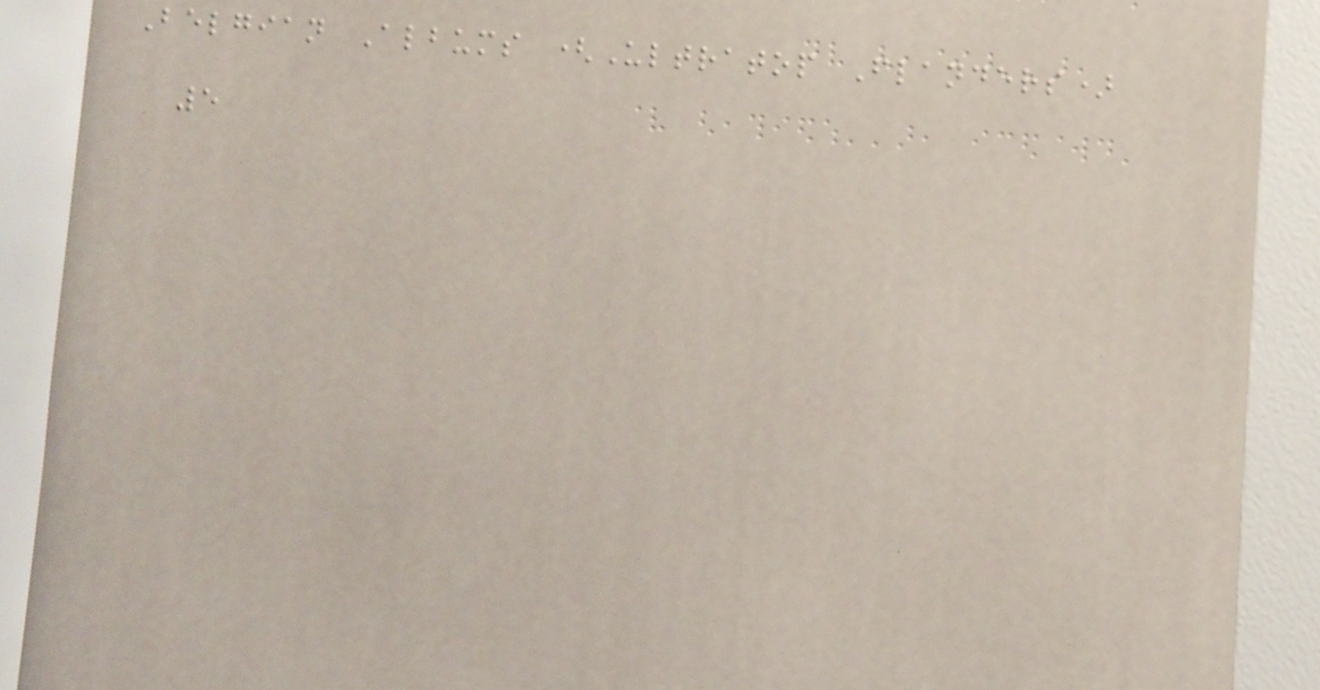Belgian Albums (Ultratop Flanders)
5
